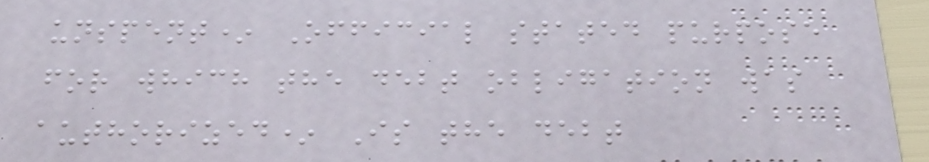unspent* Official stated purpose
for which the debt obligation was
authorized* Is the debt
